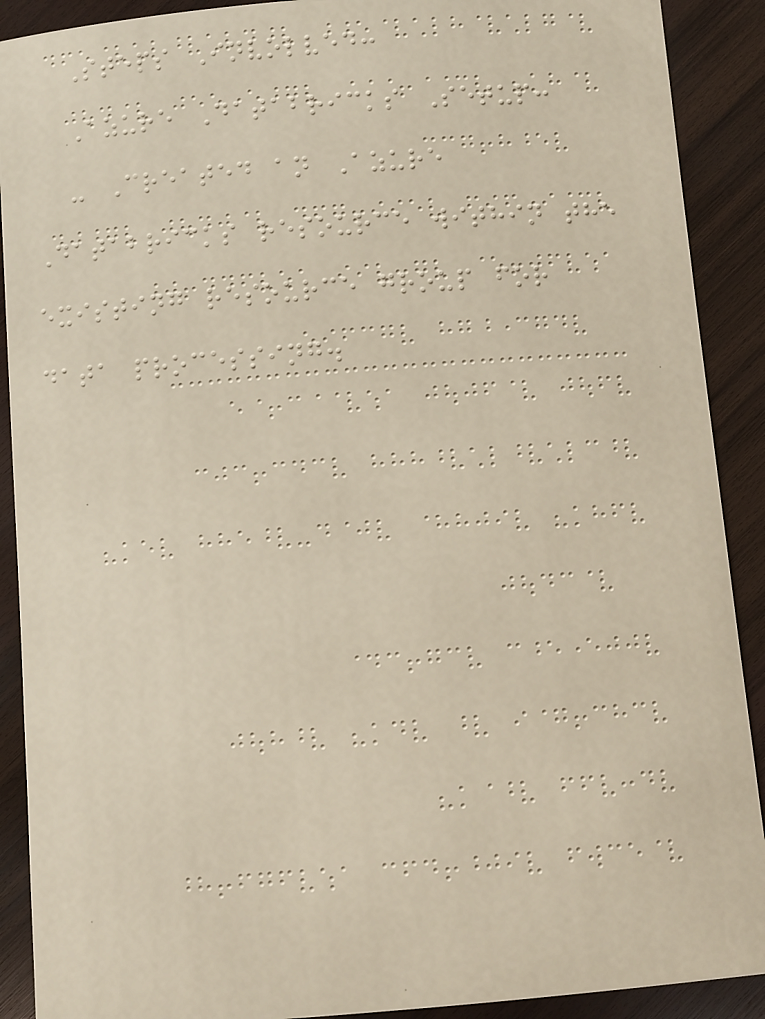Steps Involved:
Azure Databricks Setup:
- Created an Azure
Databricks resource within the
existing resource group for
data processing.
